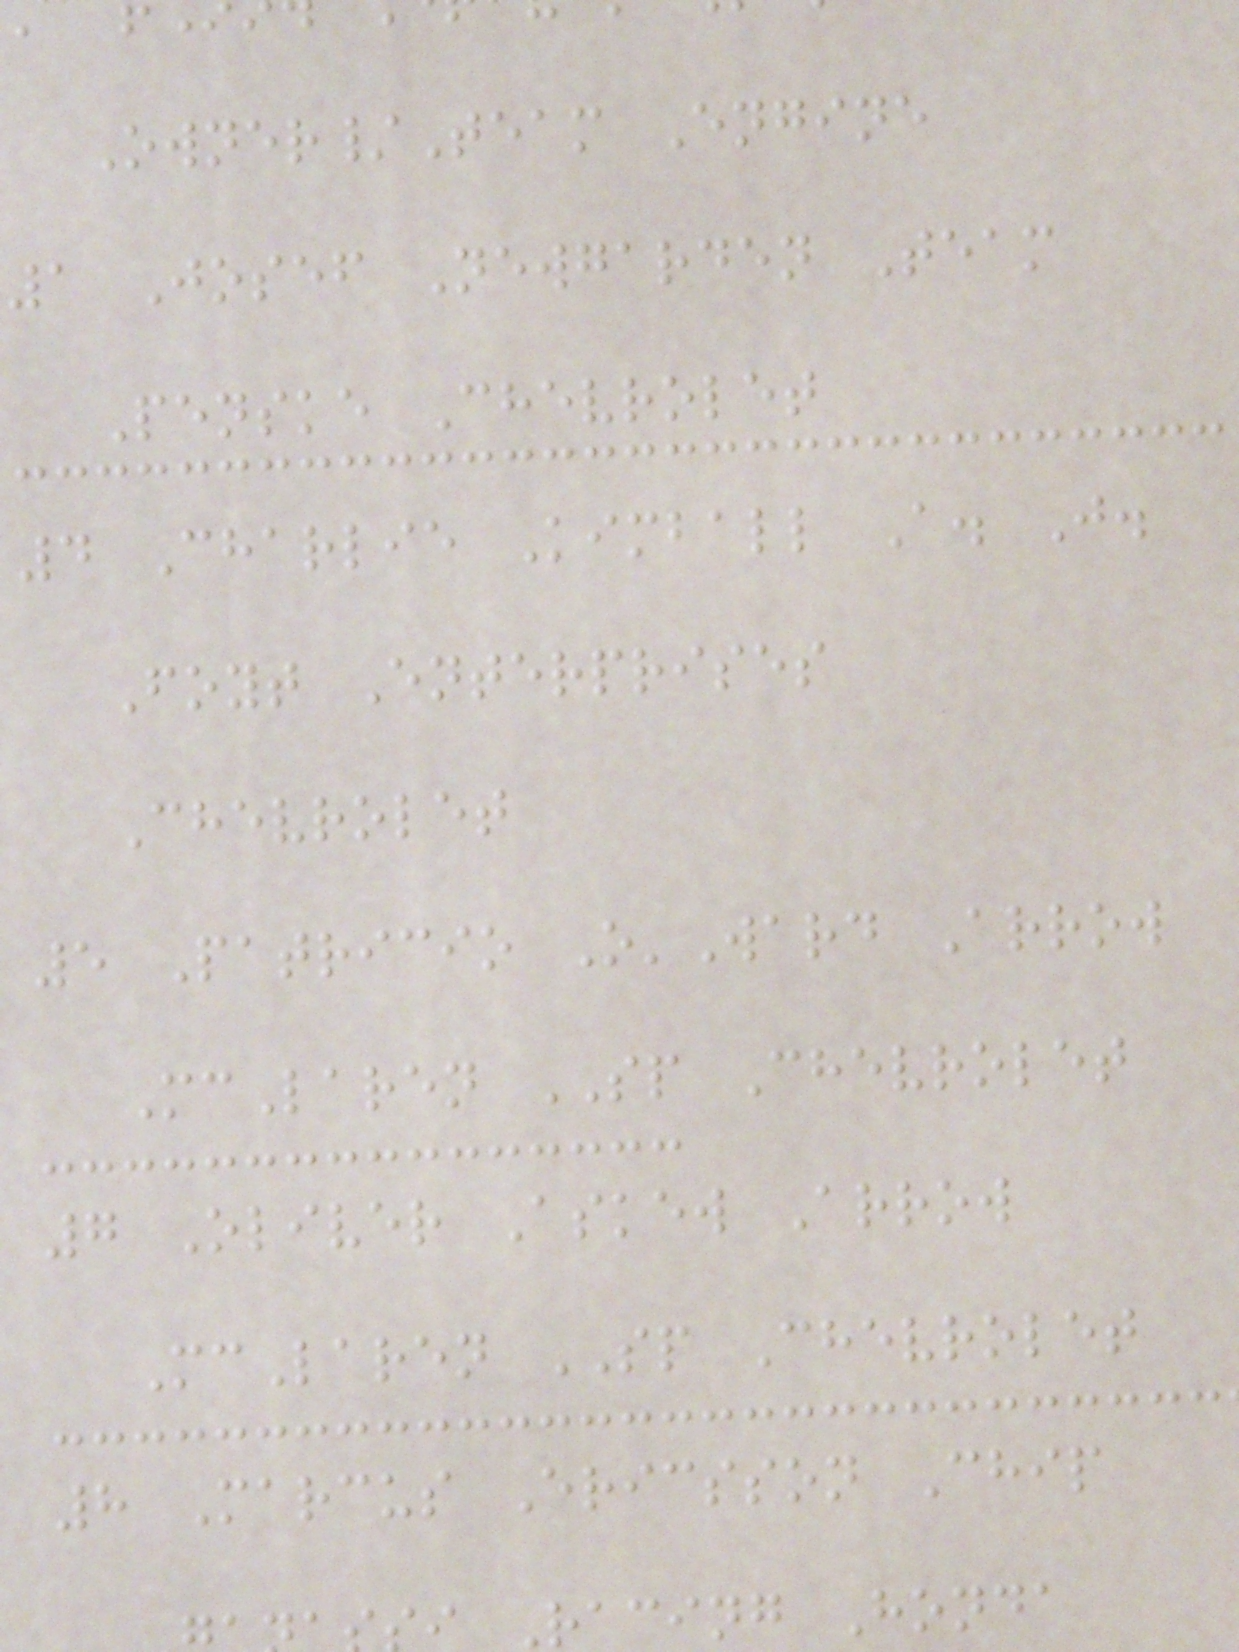Owner/Team Engine
1 Josef Newgarden Team
Penske Chevrolet
4 Charlie Kimball A. J.
Foyt Enterprises
Chevrolet
5 Patricio O'Ward Arrow
McLaren SP Chevrolet
7 Oliver Askew Arrow
McLaren SP Chevrolet
8 Marcus Ericsson Chip
Racing Honda
